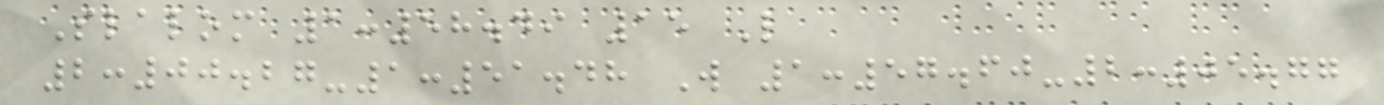Slalom 1:58.49 15 L
2:00.27-1:51.48 W 1:57.60-2:05.77
